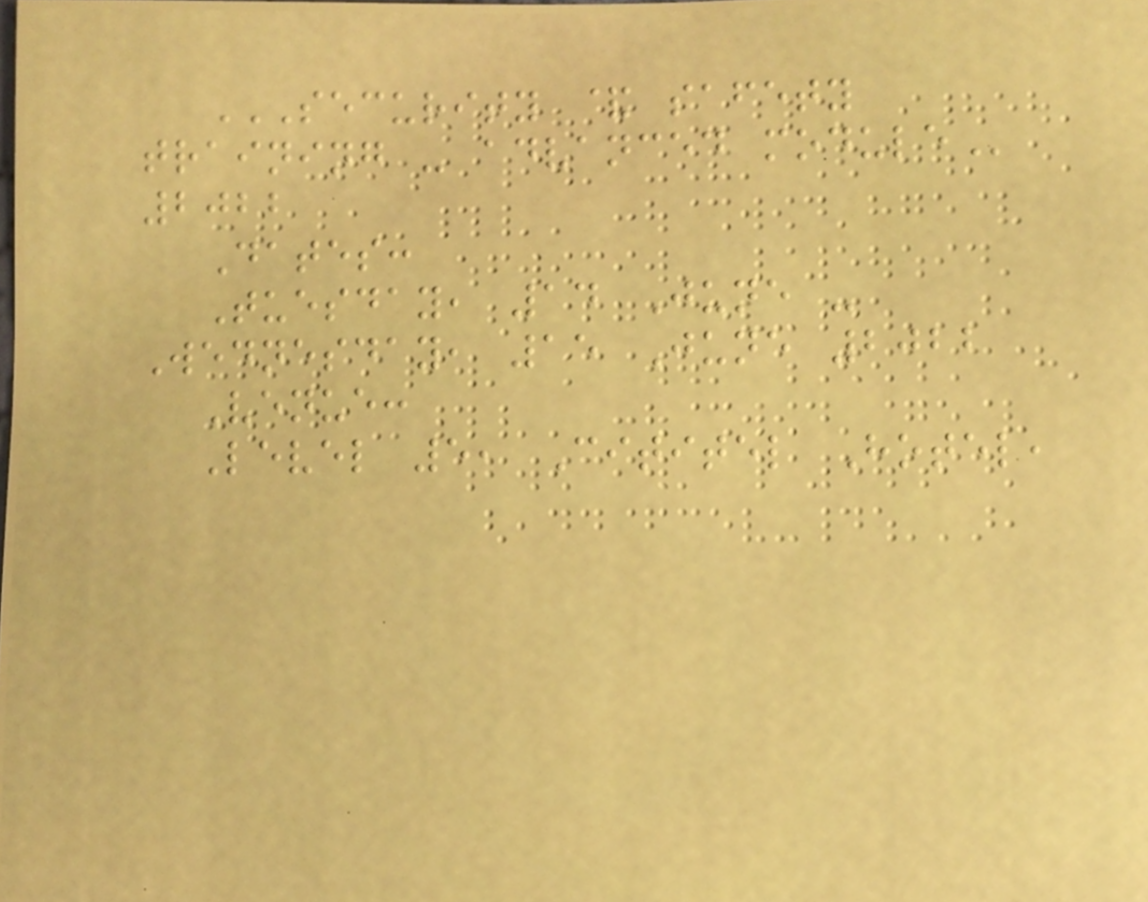SECURITY & SAFETY
TRAINING - ADVANCED MODULE
2022
Dates:
Tuesday, 14 June -
Wednesday, 15 June 2022
Venue:
Level 5, Cititel Hotel,
